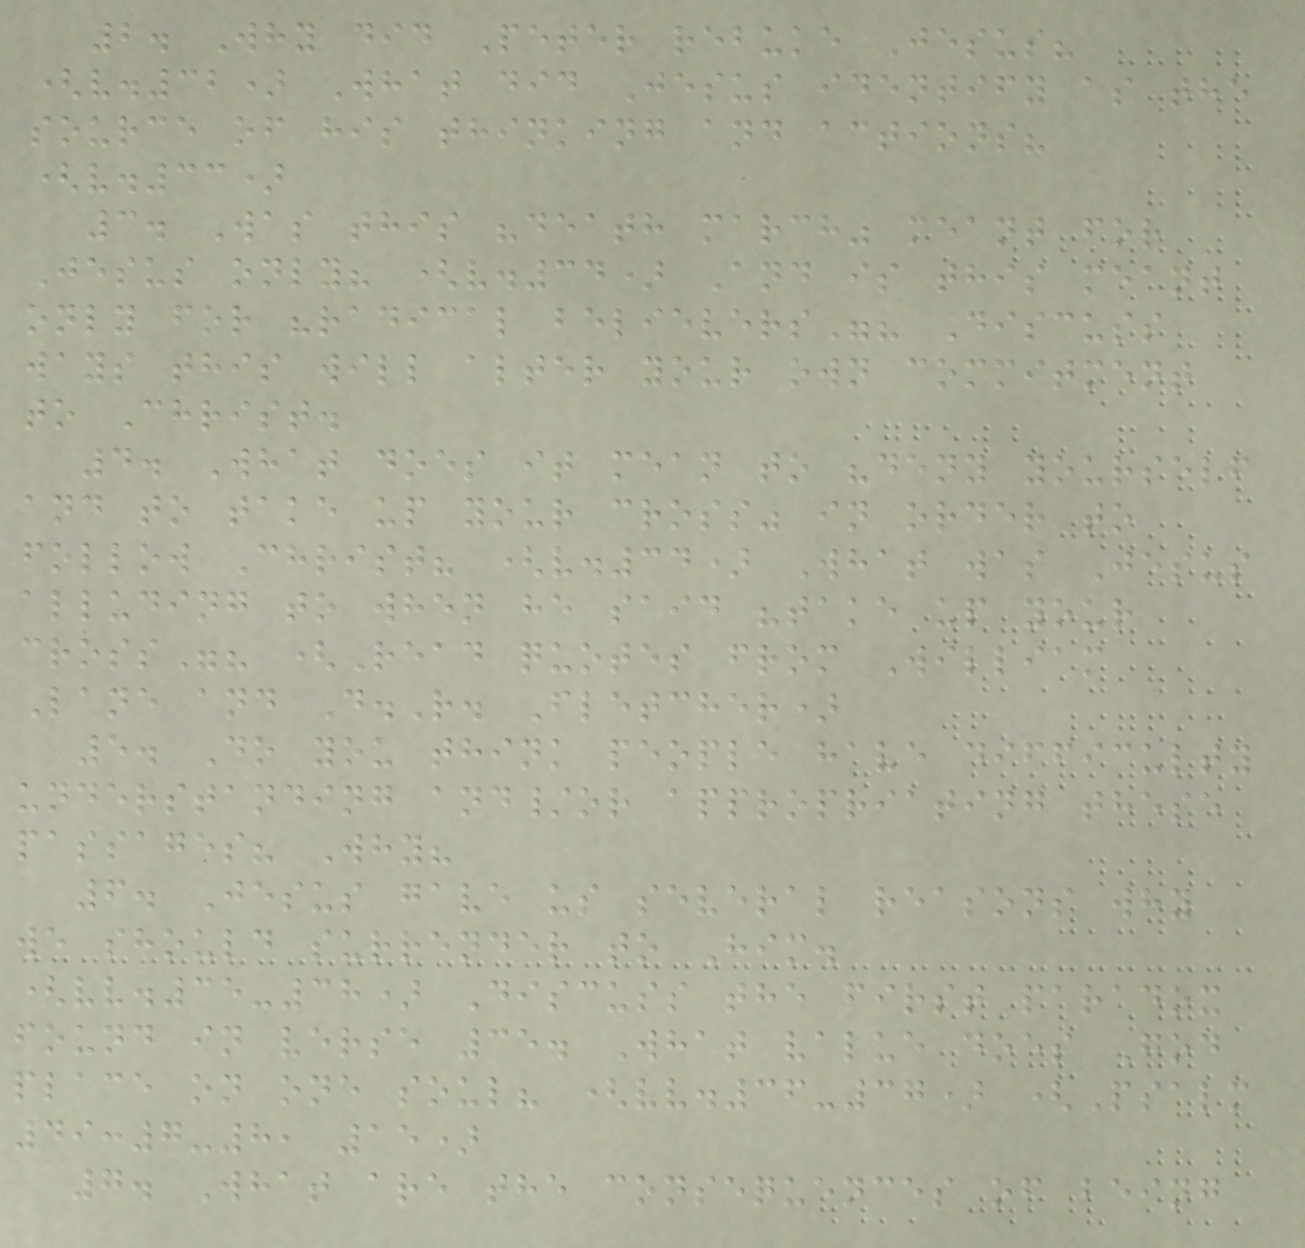2. Why did Peter rebuke Jesus?
(v.32) What did Jesus identify as the
source of his thinking and actions?
(v.33)
3. Was this "death march" meant for
Jesus only? (v.34) And is this meant
only for "radical believers"? Discuss
ways this will alter your own commitment
to Christ.
4. What does it mean to "deny yourself
and to take up your cross" in order to
follow Christ? (v.34) What was Jesus
alluding to when he said "take up your
cross"? (Read quotes from William
Lane and D.R. Fletcher)
5. Do you think people have difficulty
understanding and/or appropriating these
passages? Why?
6. Jesus gave us several reasons why
we should surrender to Him.
(vv.35-38) Discuss the first paradox
found in verse 35. What value does God
place on one soul? (vv.36-37) (Psalm
49:7-8, 15)
7. What are the consequences of being
